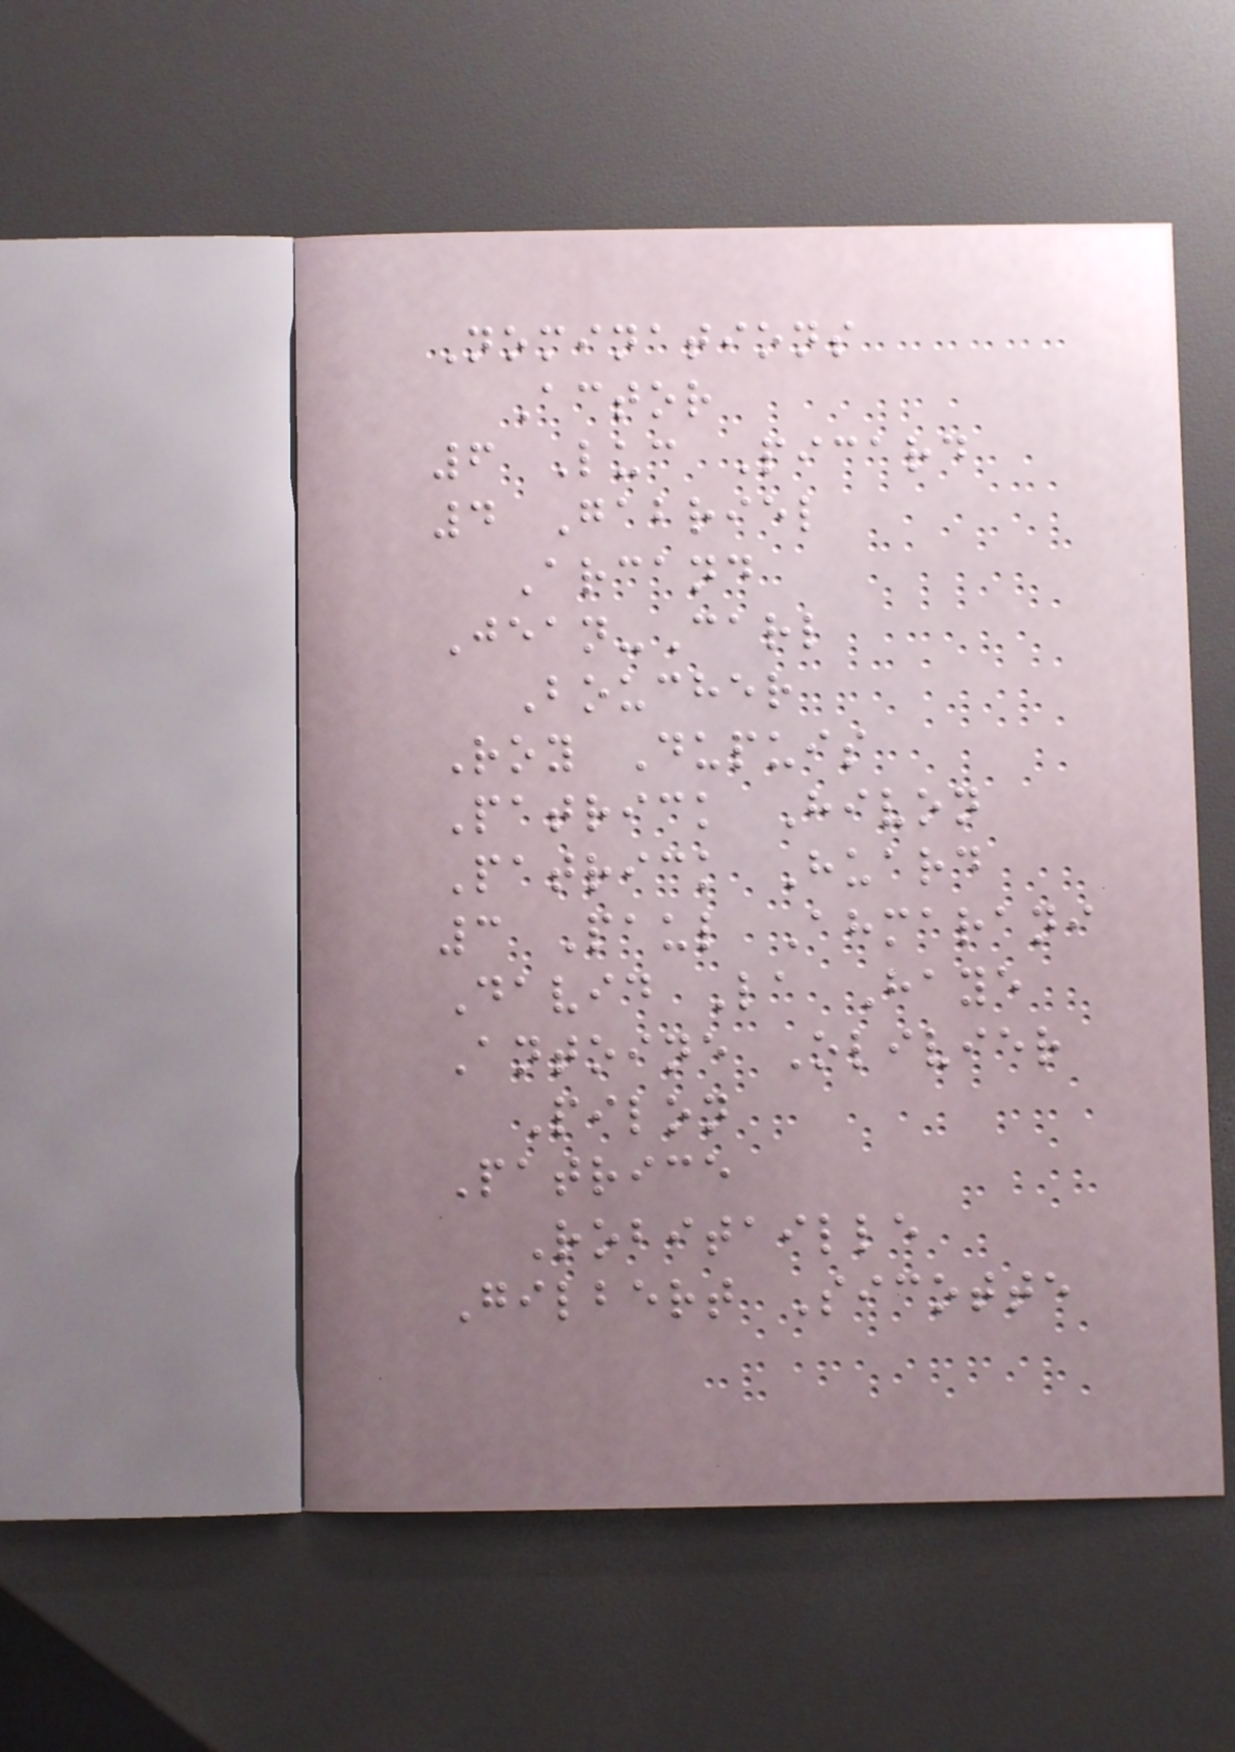Nominations
Actor
6 Luc Picard
4 Gabriel
Arcand
Jean-Carl
Boucher
Roy Dupuis
Patrick Hivon
Patrick Huard
3 Paul Ahmarani
David La Haye
Antoine Olivier
Pilon
Patrice
Robitaille
Gilbert Sicotte
